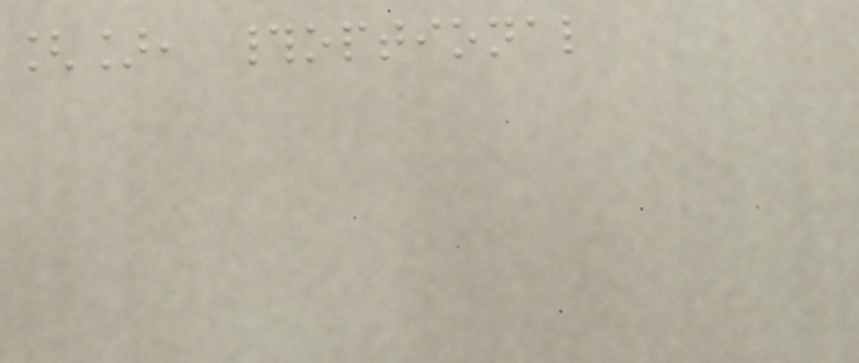[], #optional
